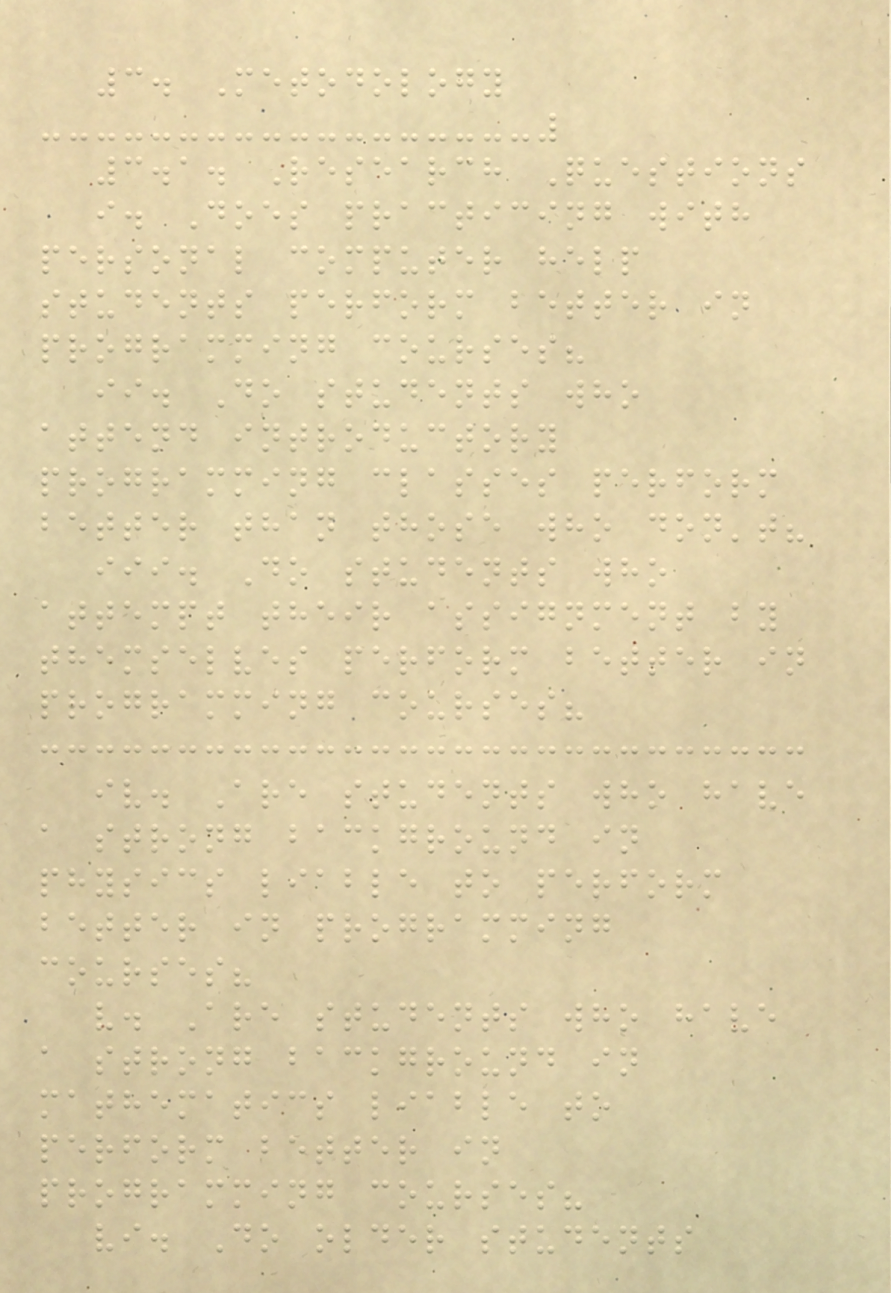3. Metodology
3.1. Research Questions
i. Does practicing with
personal computer help
students perform better in
programming courses?
ii. Do students who
attend introductory
programming classes perform
better than those who don't?
iii. Do students who
attempt their assignment by
themselves perform better in
programming courses?
iv. Are students who have
a strong background in
physics liable to perform
better in programming
courses?
v. Are students who have
a strong background in
mathematics liable to
perform better in
programming courses?
vi. Do older students
